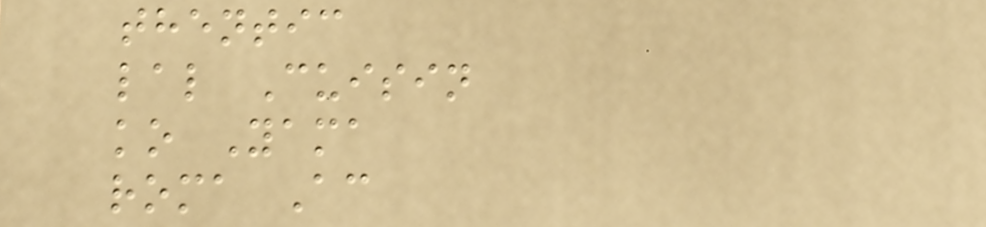thentic
lal Cuisin
ko Yama
roma Ac
